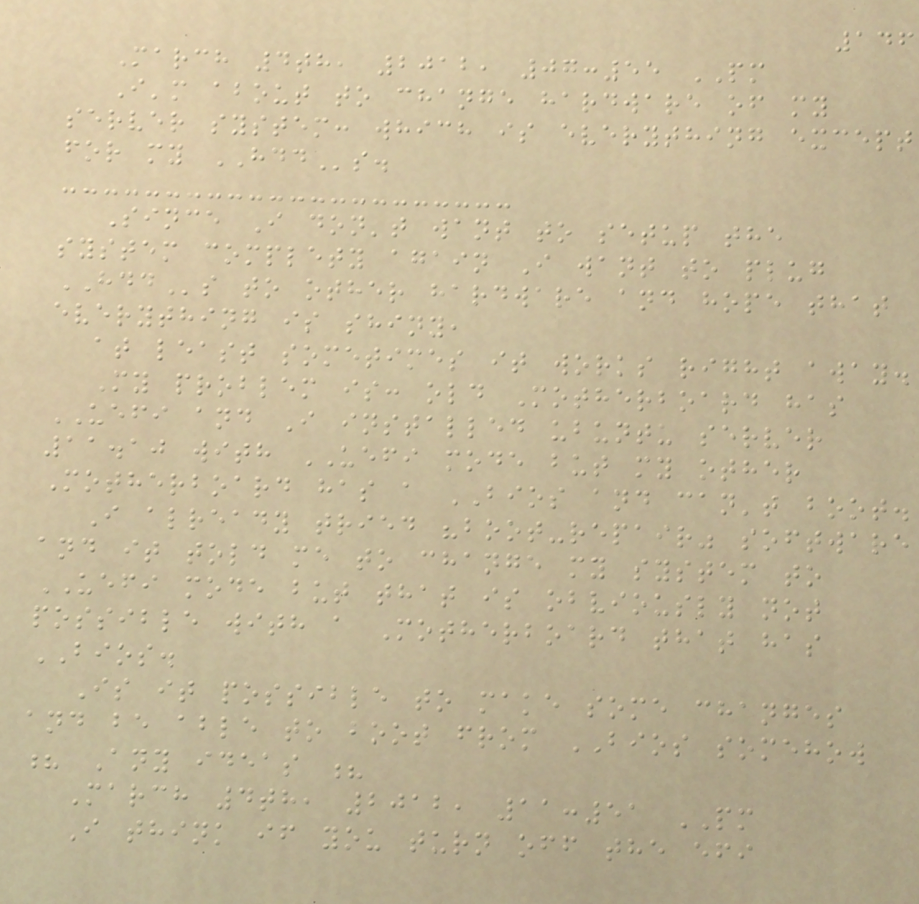146
March 4th, 2012, 07:55 PM
I'm about to change hardware of my
server system: which is everything except
for my HDDs.
Since I don't want to setup the
system complety again I want to plug
HDDs to other hardware and hope that
everything is shiny,
at least sometimes it works right away.
My problem is: old Motherboard has
UEFI and I installed ubuntu server
11.10 with UEFI mode but my other
Motherboard has a BIOS and can't boot.
I already tried "boot-repair" software
and it told me to change my system to
UEFI mode but that is obviously not
possible with a Motherboard that has
BIOS.
Is it possible to make some changes
and be able to boot from BIOS somehow
? Any ideas ?
March 4th, 2012, 11:51 PM
I think if you turn off the efi
